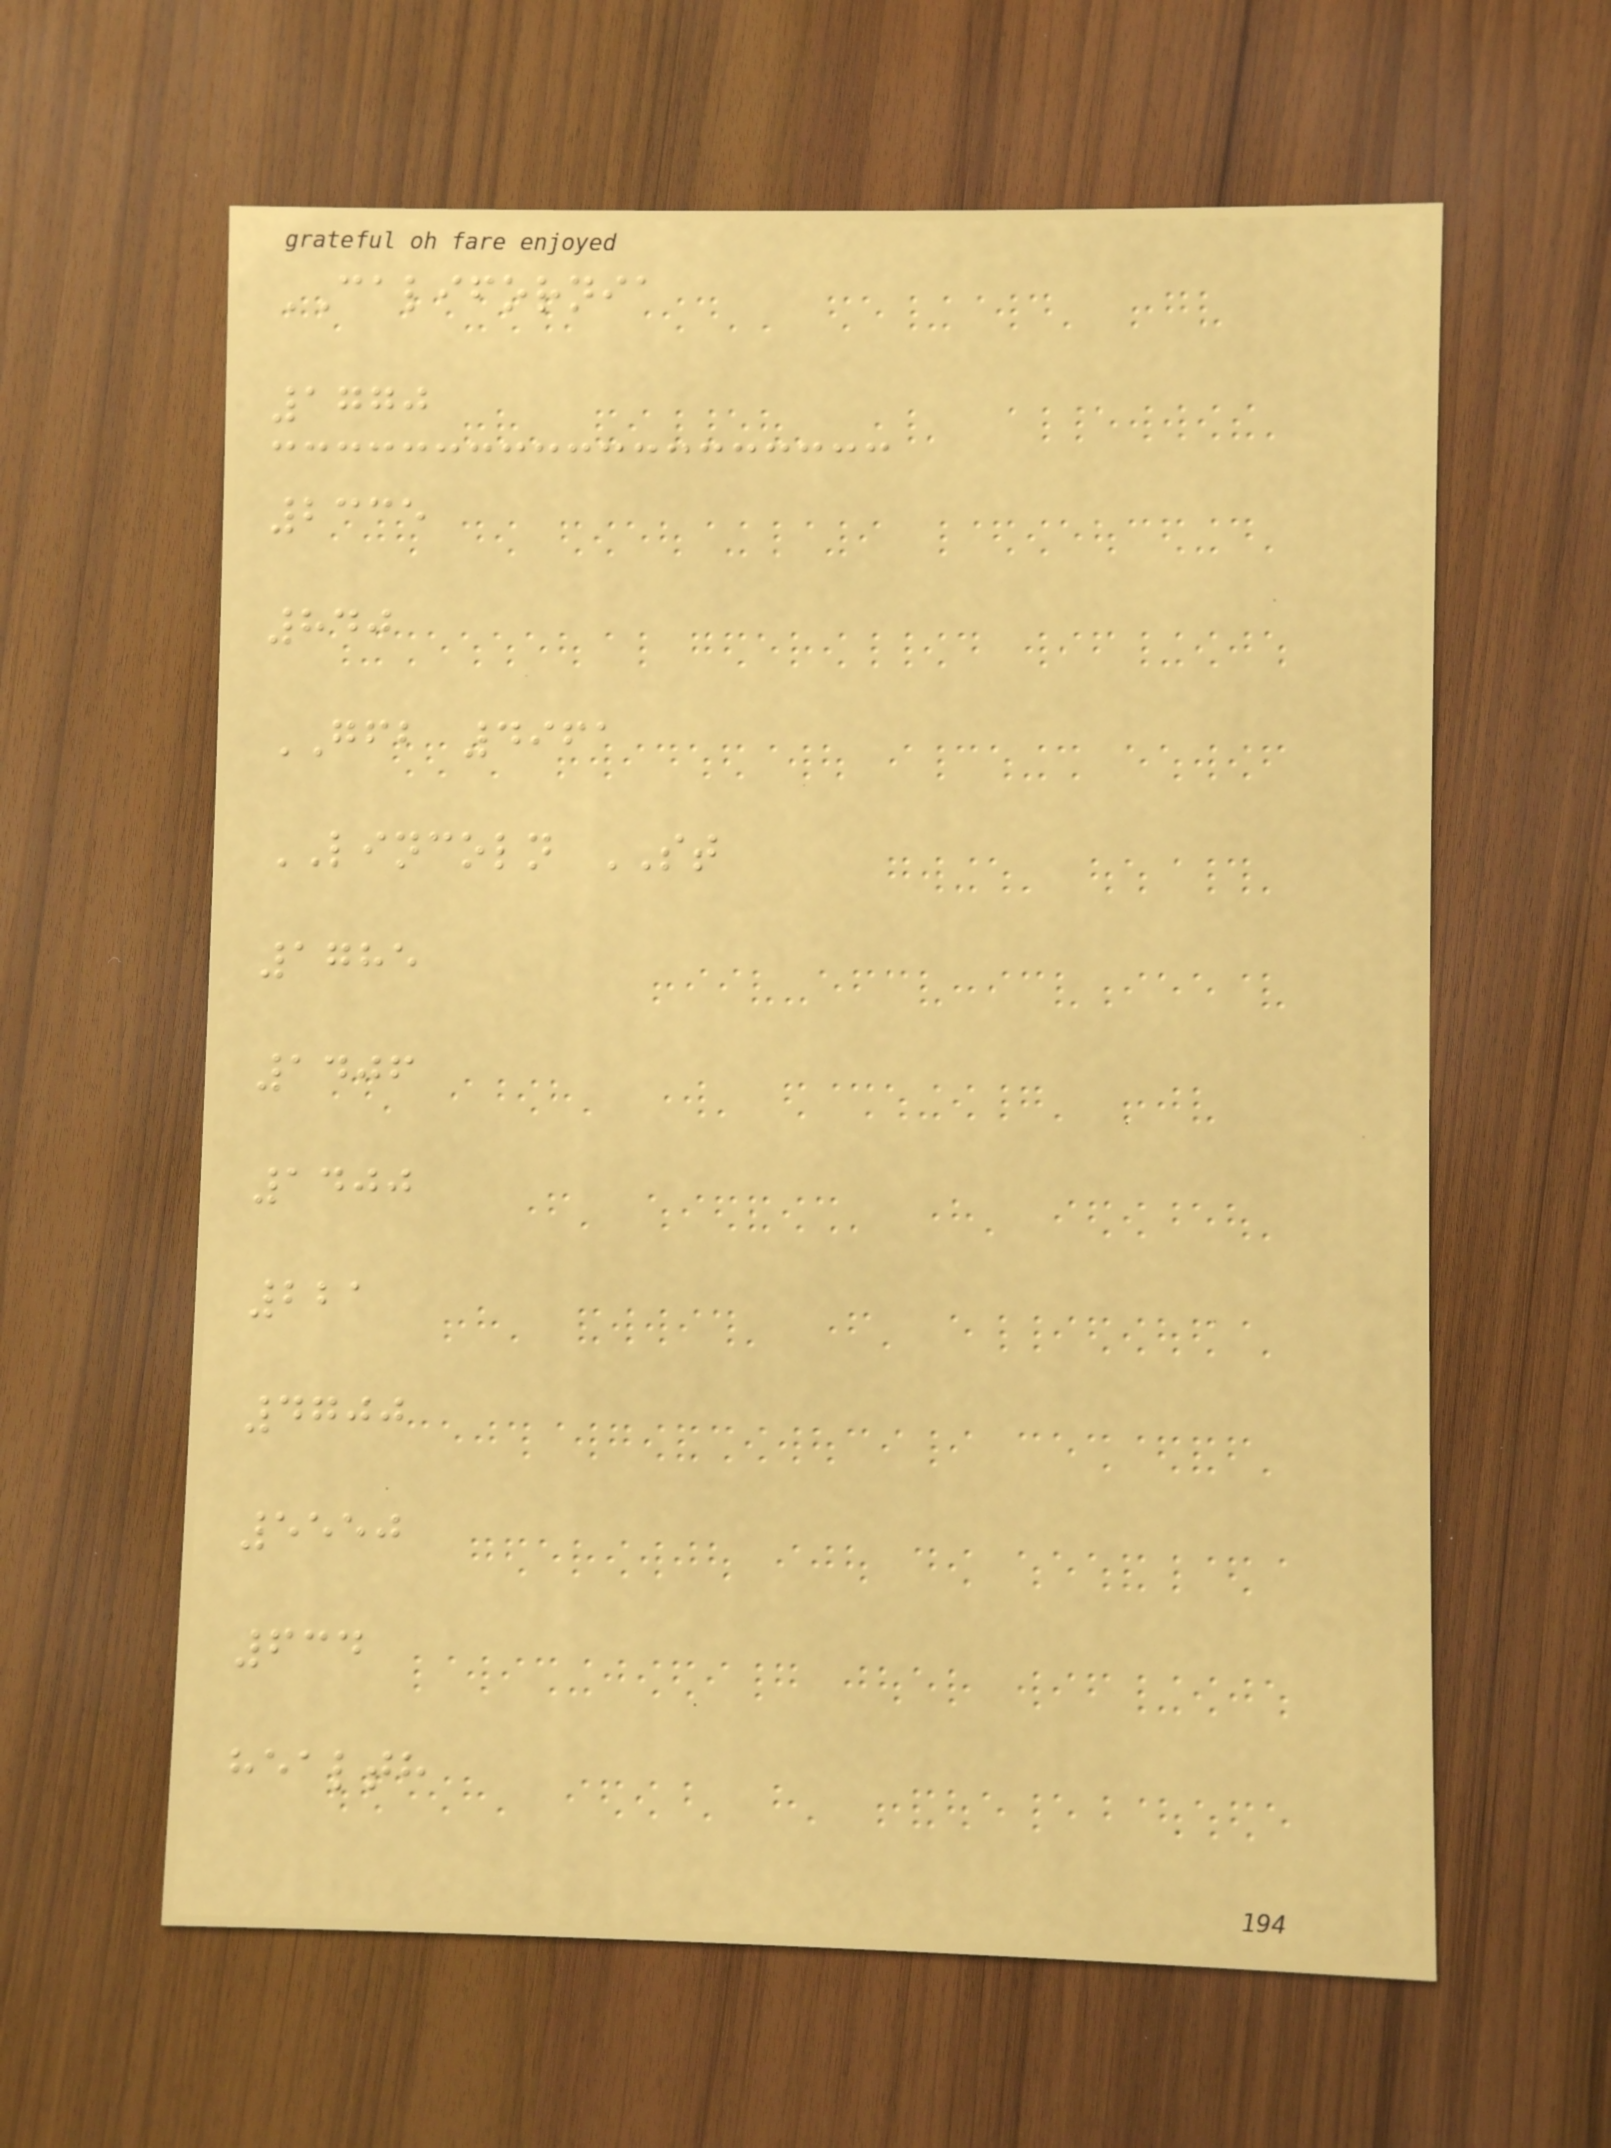CALIFORNIA
1770
2335
840
GFB 4961
LINCOLN ST
1785
1406
1400
221
4700
5550
634
health
